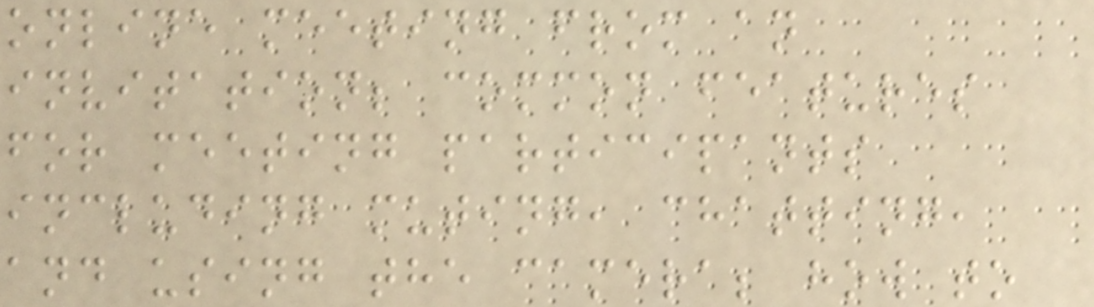online meeting from an
invitation; common features
for meeting participants
including muting, chatting,
and using the camera; how to
